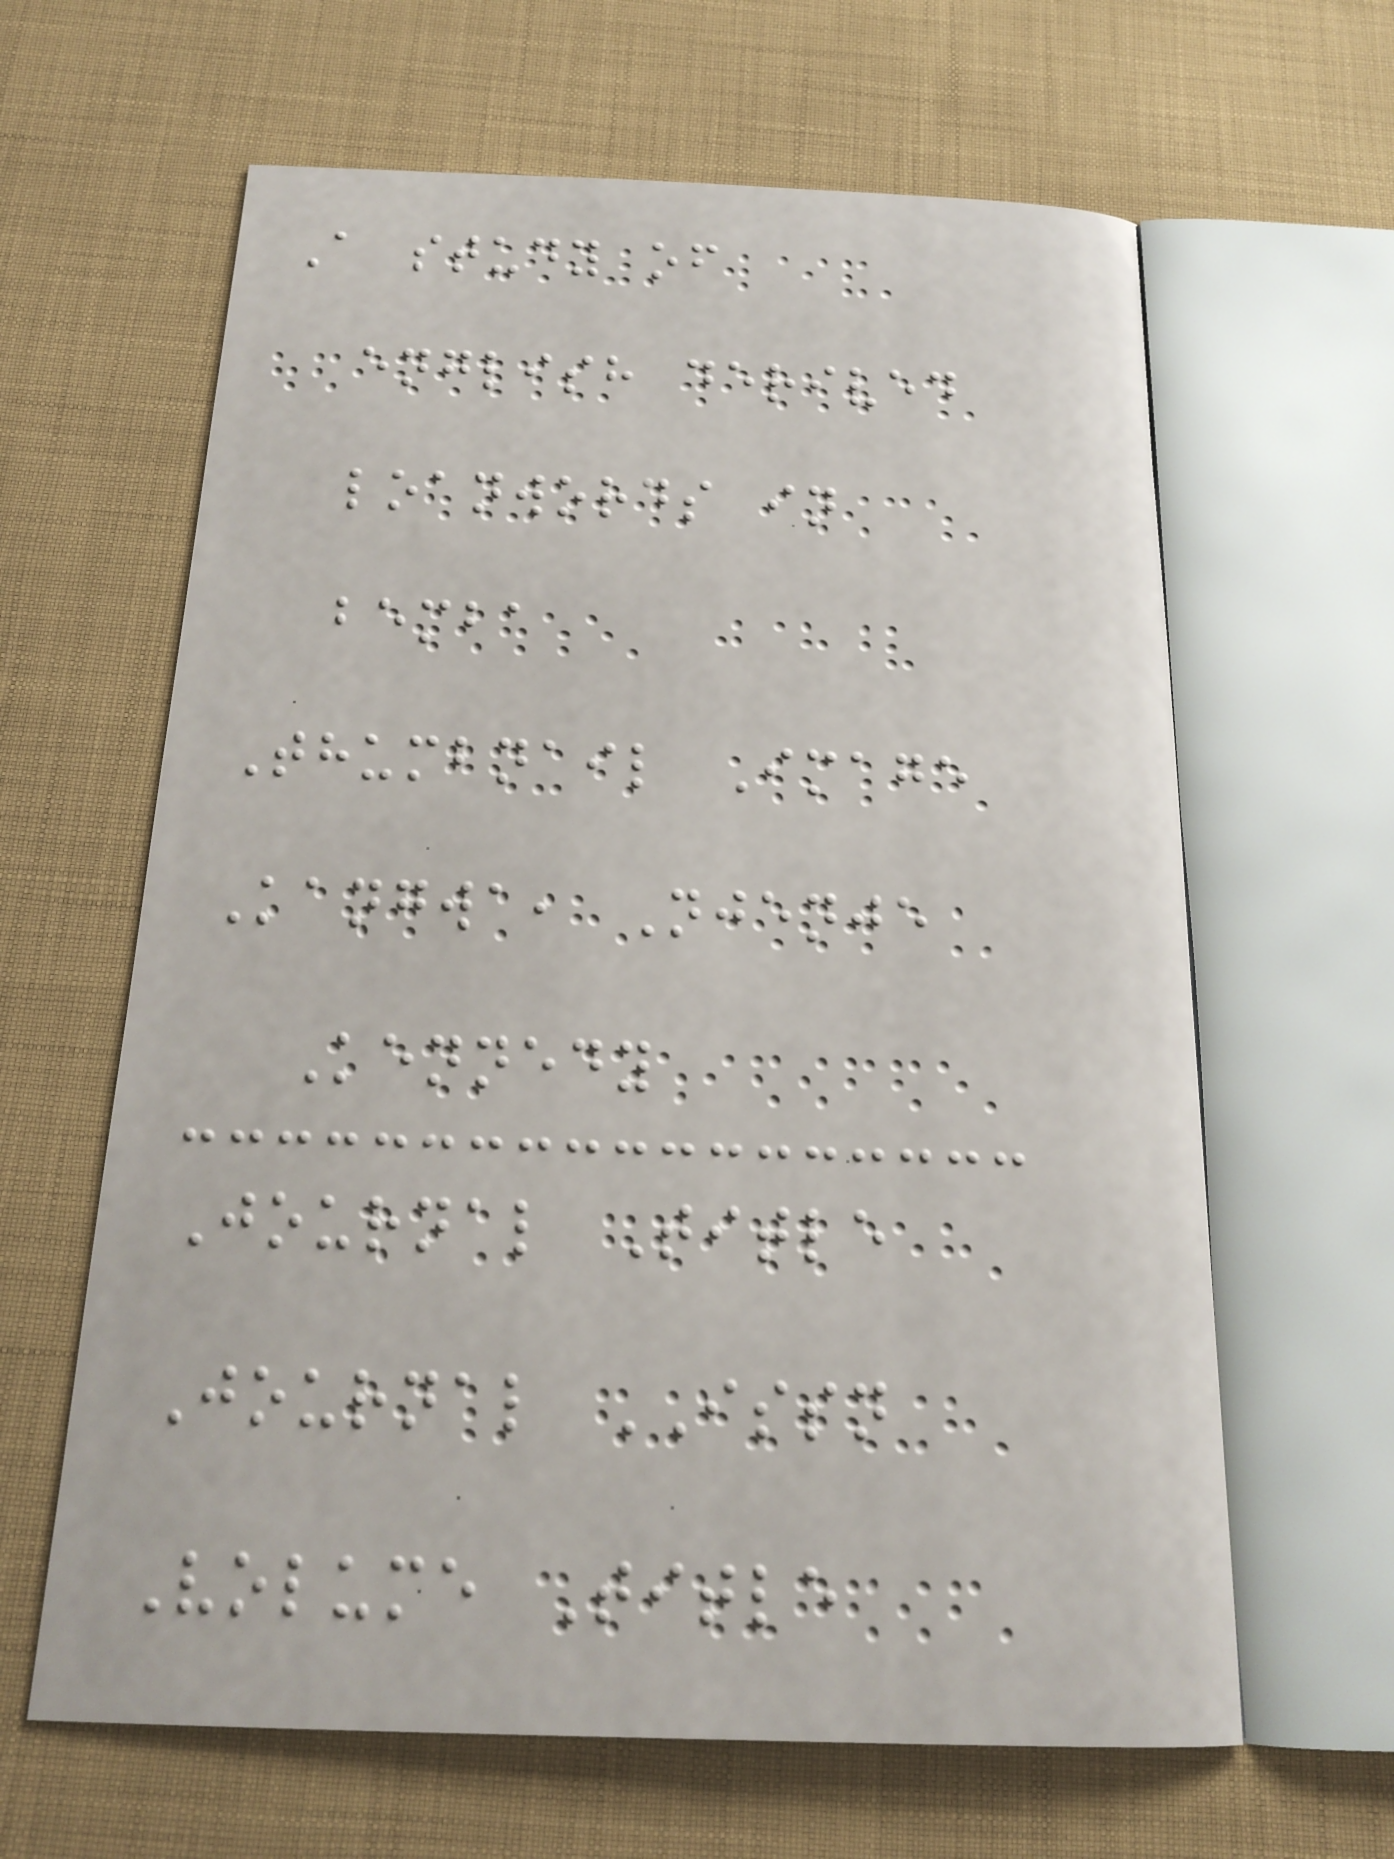A study of
english derived
loanwords in
bemba
Thumbnail Image
Kangwa, Njenje
Kennedy
Journal Title
Journal ISSN
Volume Title
